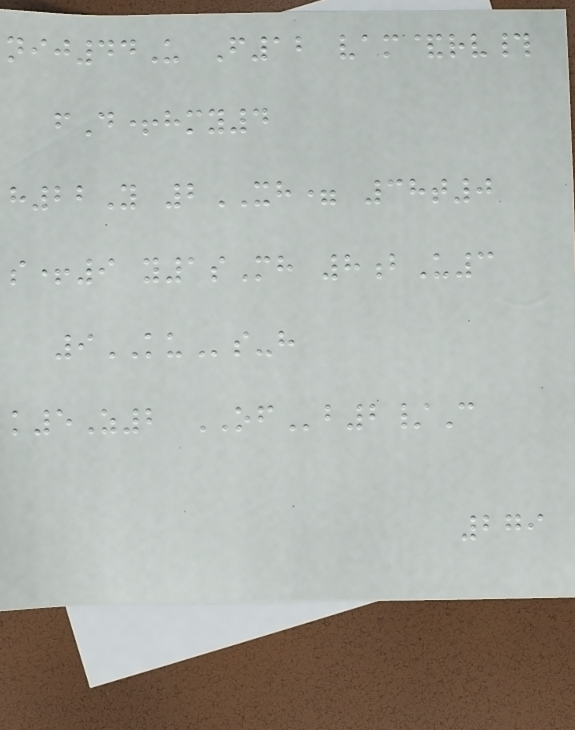nij44U F12 vam&rv#
fD+hmy4
h22Y 2XH= 38t0
s+9 y1sMh 8bU3
9KUs-h
k5Z2 OFb2/C
279
